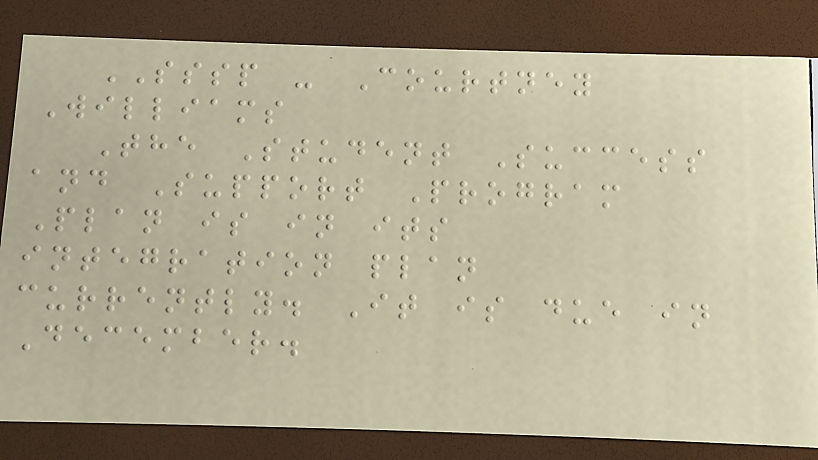SSSP - Courtney
Williams
The Student Success
and Support Program
Plan is in its
integration plan
currently. It is due in
December.
